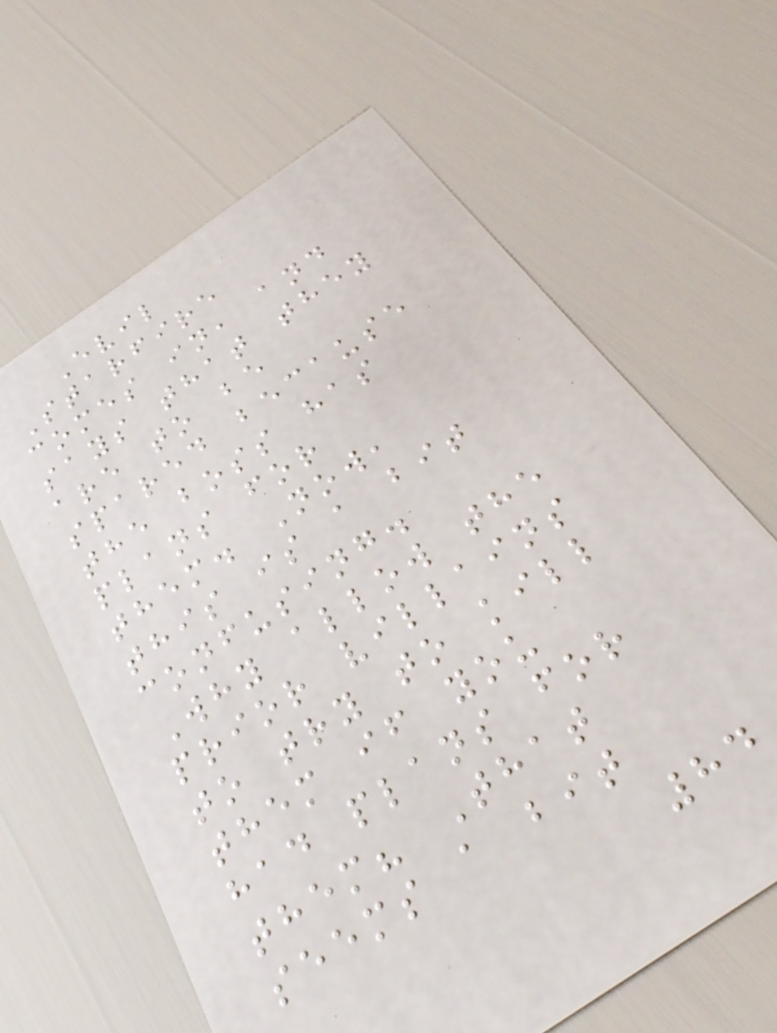Evil
Starfire
comes in, and
says that they
are to be
spared because
the boss has
plans for
them. Now,
this is a bit
confusing.
Why allow the
prior villains
to try to kill
them if you
had plans for
them? That
seems a bit
84
